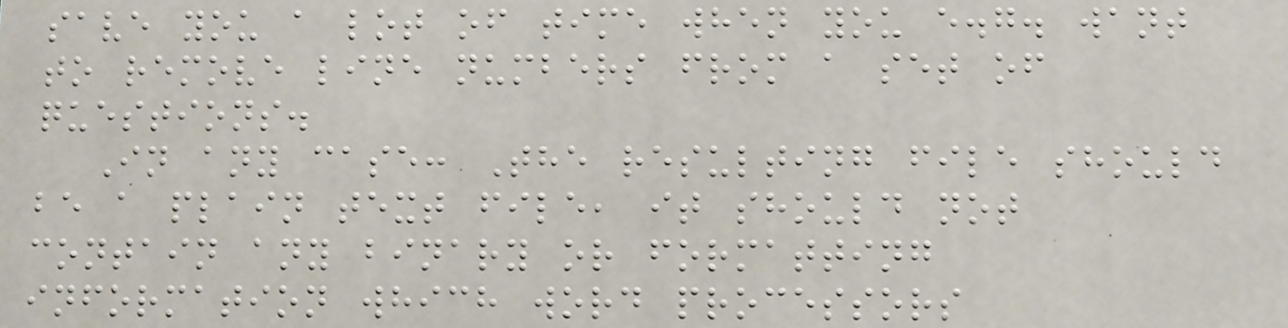save you a lot of time when you e.g. want
to remove line numbers from a set of
questions.
In any case: The resulting file should
be a plain text file, it should not
contain any binary or formatting
information which word processors
